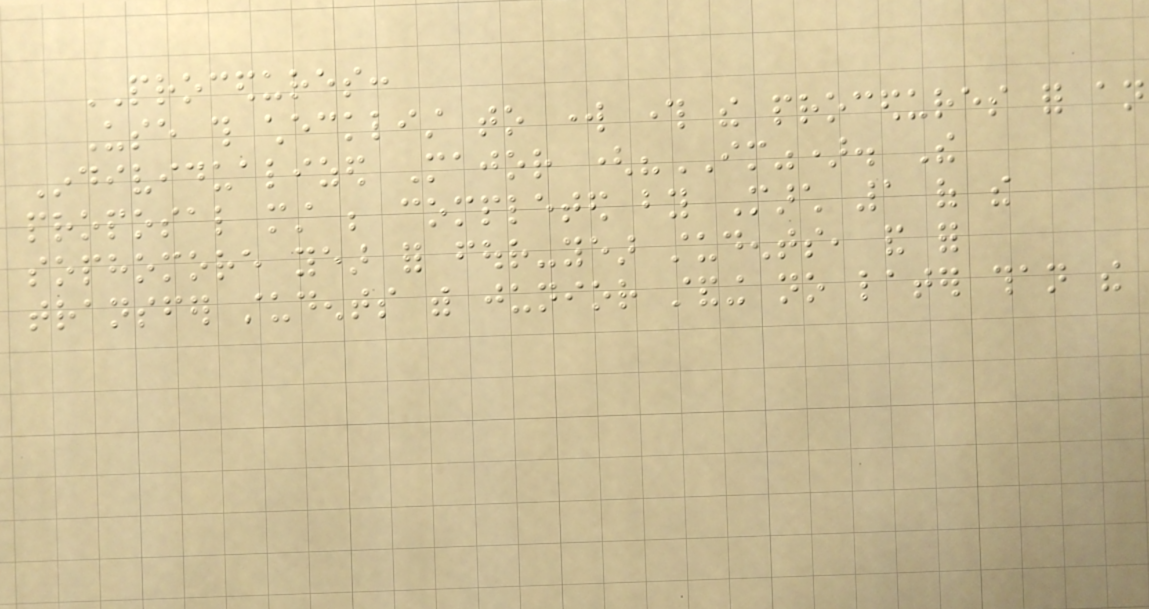PROCEDURES:
Use this checklist to work through the procedures for an
Individualized Major ("IM"). The
proposal must be completed by March 1 of the
sophomore year for four-year students, and for
transfer students with junior standing no later than the
